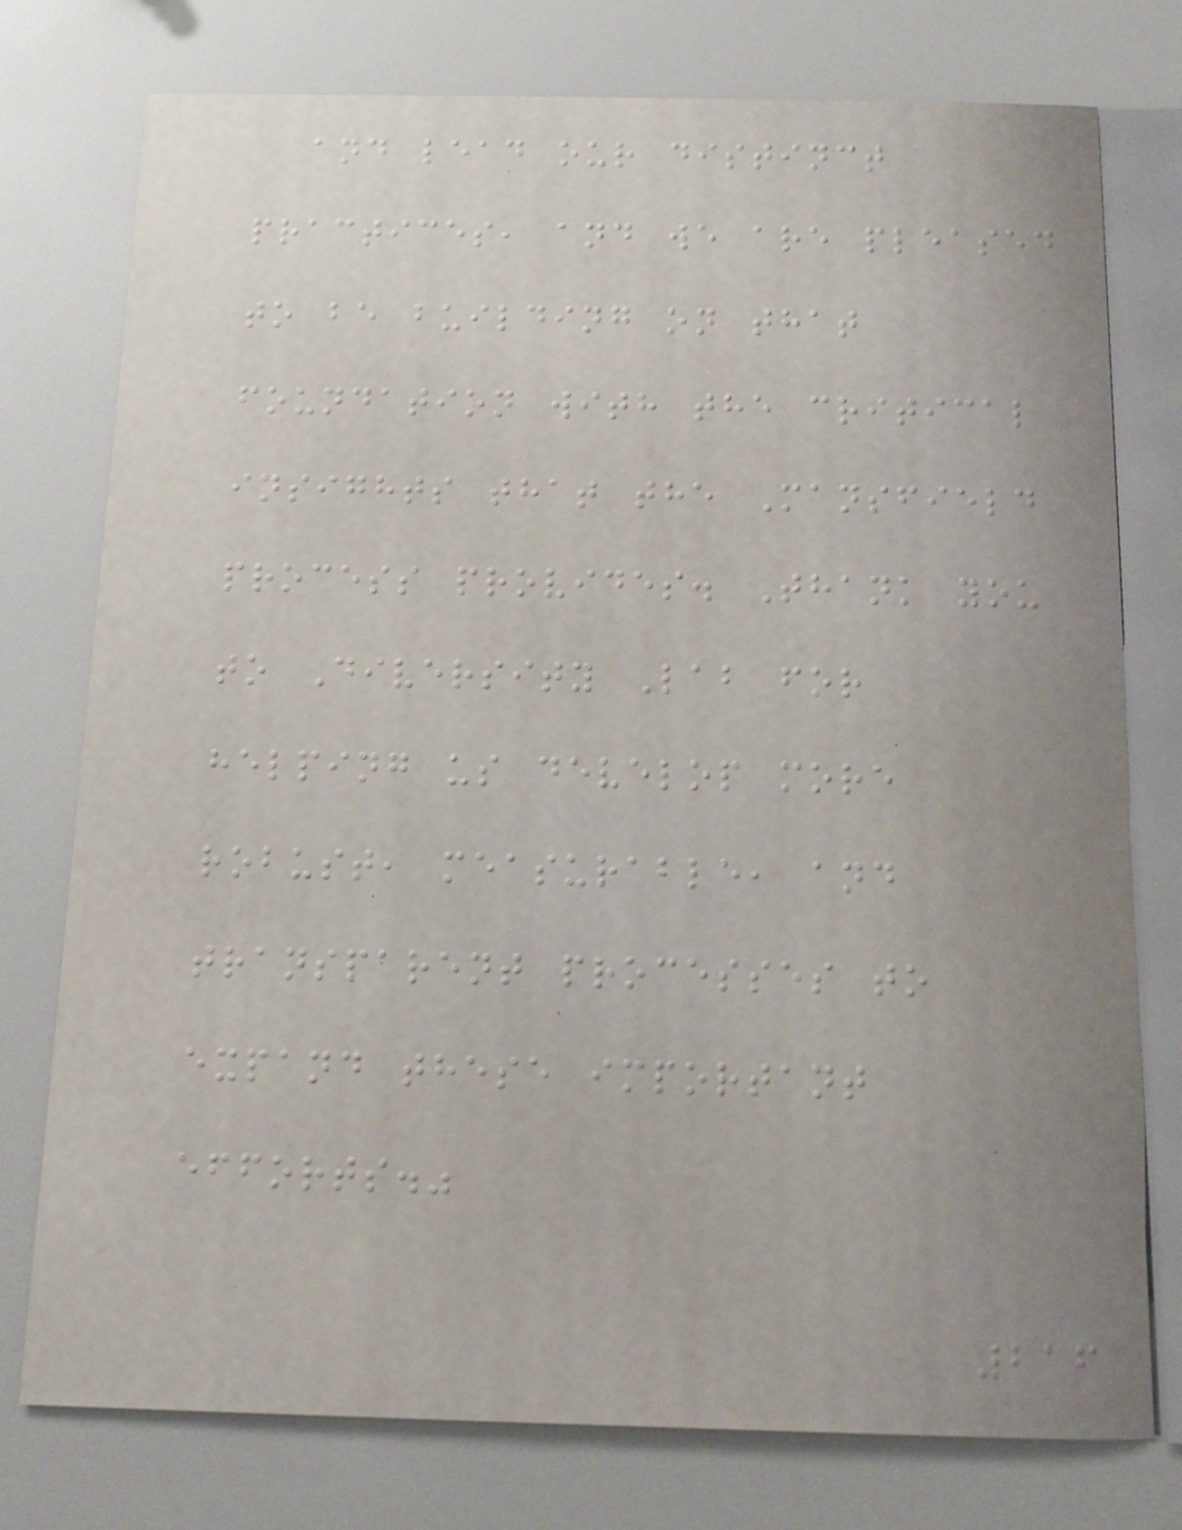and lead our distinct
practices, and we are pleased
to be building on that
foundation with the critical
insights that the Mansfield
process provides. Thank you
to Diversity Lab for
helping us develop more
robust, measurable, and
transparent processes to
expand these important
efforts."
216
